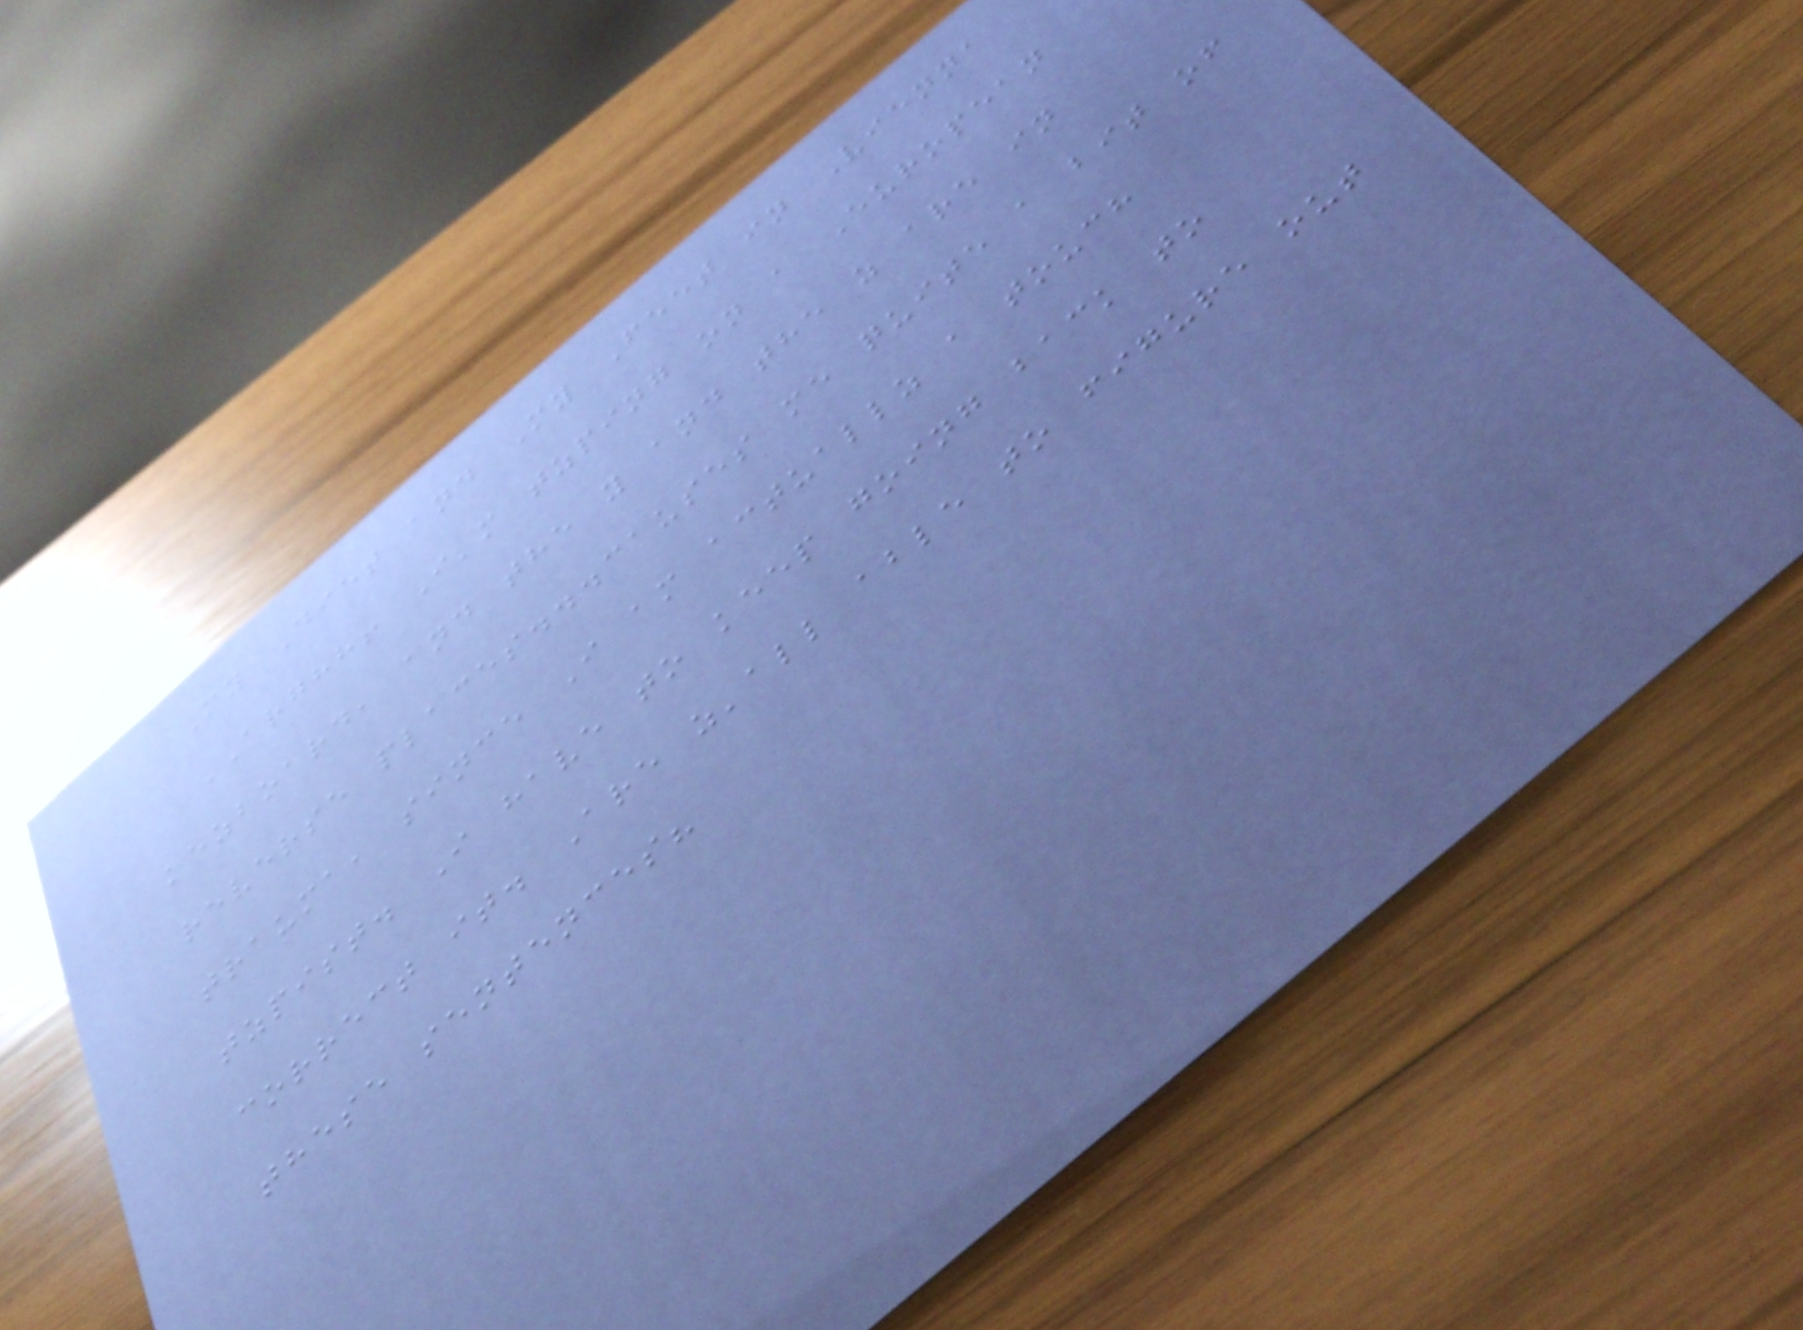My Diet and My Feet in Vienna
ARGHH! I'm tzping on a European
kezboard, and the y and the z are in
reverse places...causes me quite a bit of
trauma, since I am actuallz a touch
tzpist. I have to keep going back to
correct it. Are z'all able to figure out
these sentences?
